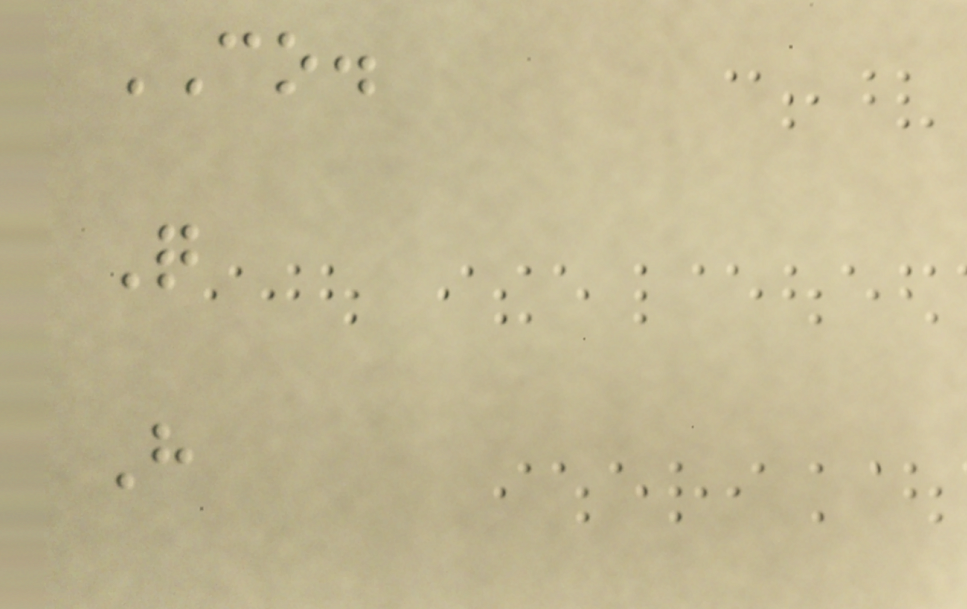CO.
Q
H
